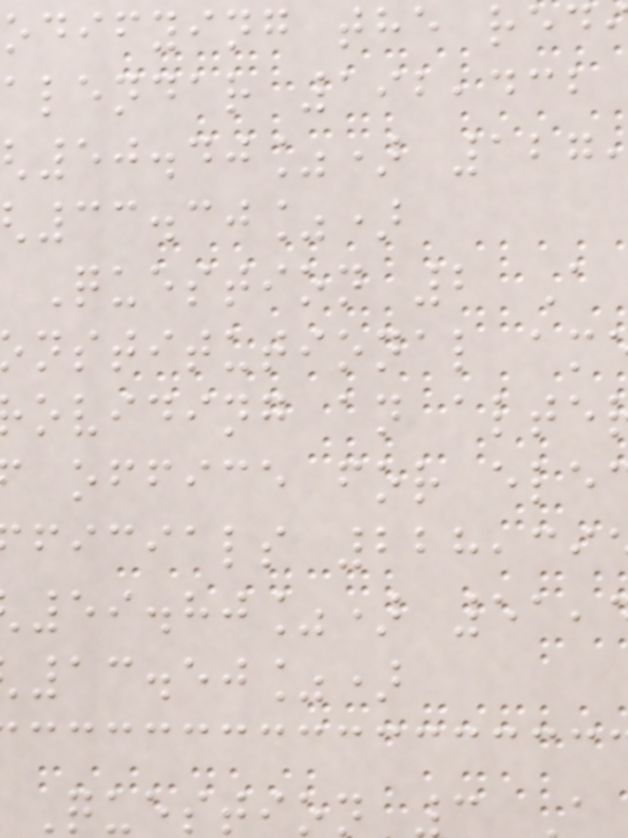odifying the red
alendar 192,432
50.40%) 127
33.30%)
Question 2 A
nstitutional am
oviding an alte
office for ele
ficials 228,39
59.80%) 51,
13.50%)
Questio
